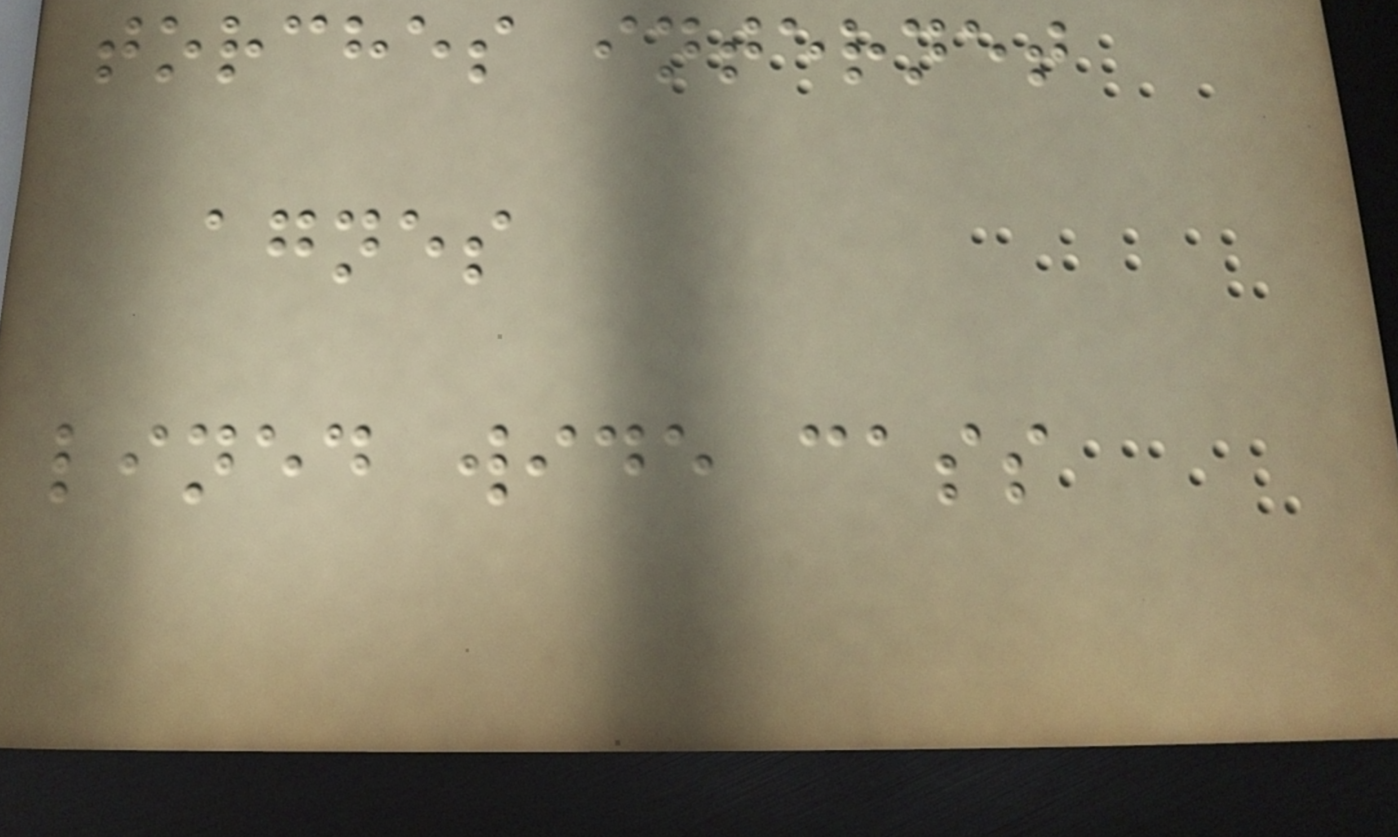torches internet
agnes
lined wide cass
